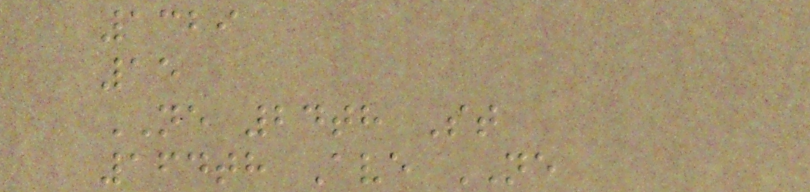1329
15
NE 24th St
164th Ave NE
